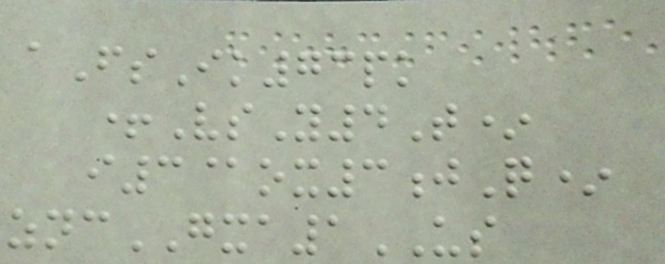aFsIk73pk
+VsY4T*
i3@ox3jQ*
zncGXA1US
